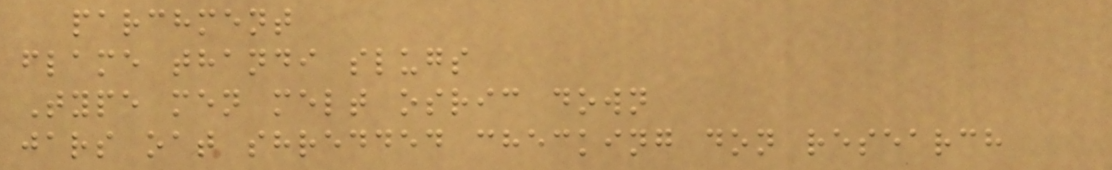parchment
flame thandi slugs
Type men melt osric down
jars oat shredded checking don research
